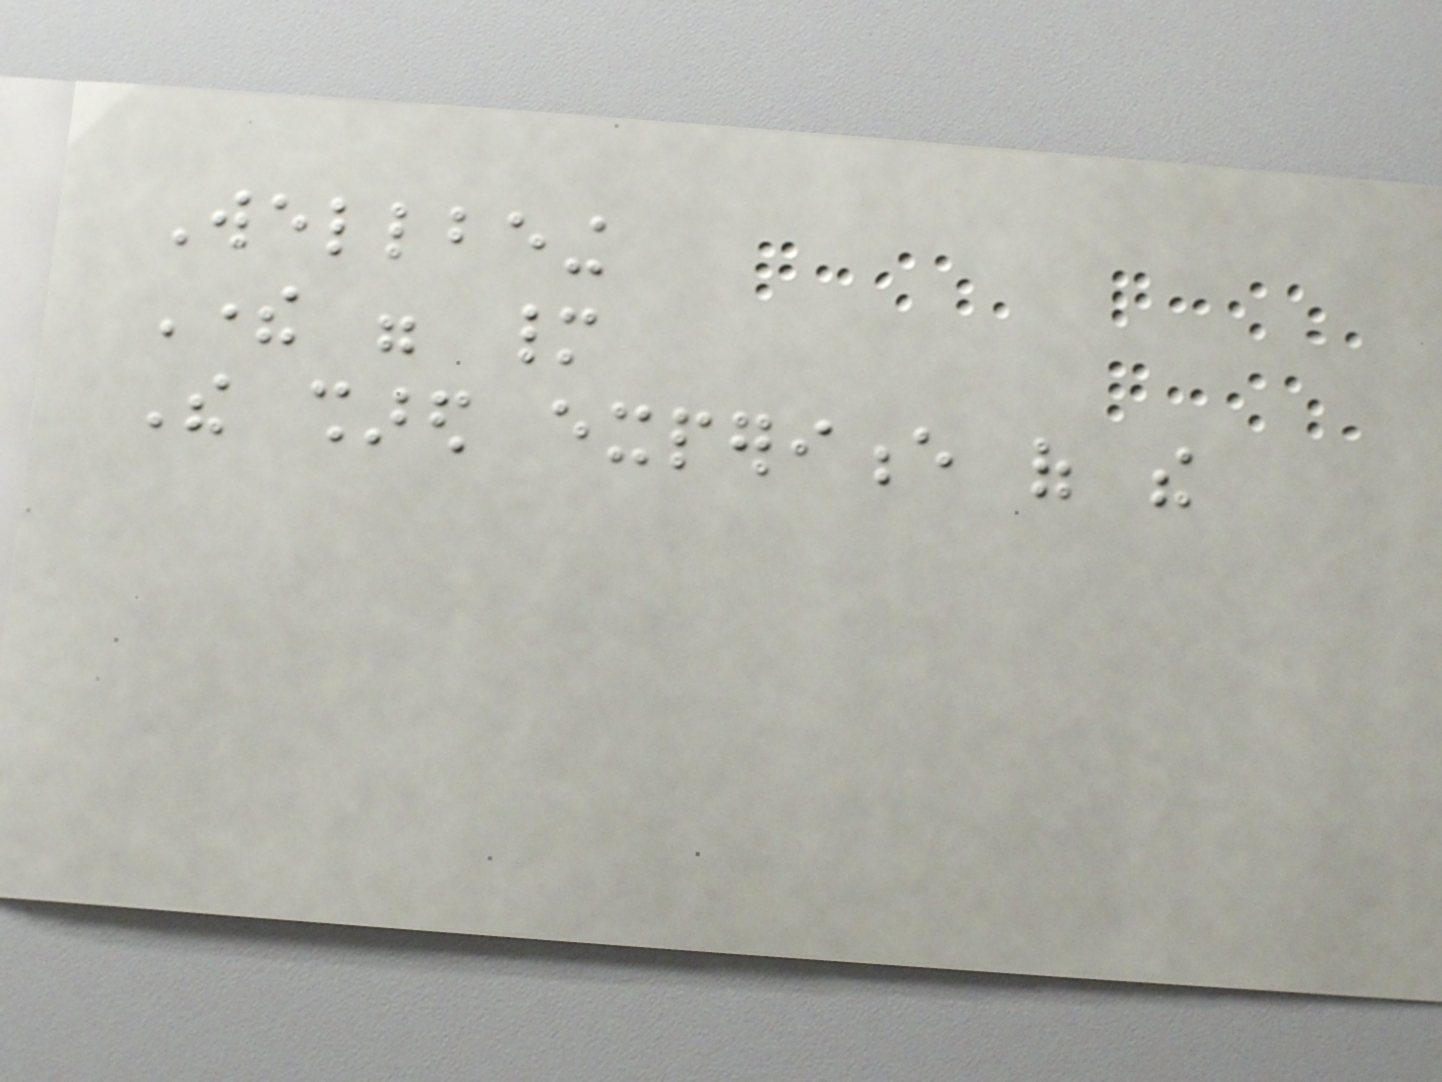Wellbeing
There were many
The shared experience of the
